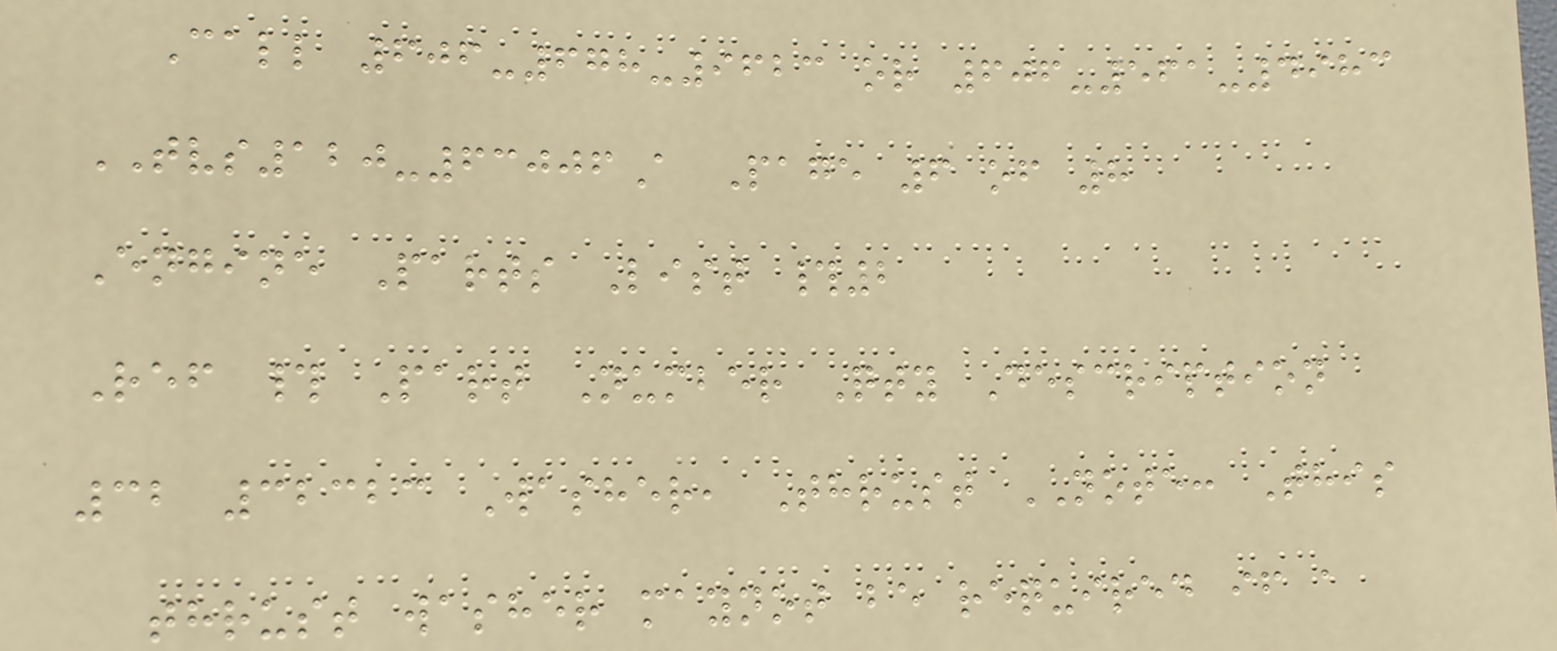Call 606-678-9623 or 606-561-4983
TVS120-63006A Page 6 of 8
Engine Parts List #2
Ref # Part Number Qty Description
32 32323 Washer, Thrust NOTE: This
thrust washer maynot be required if a
